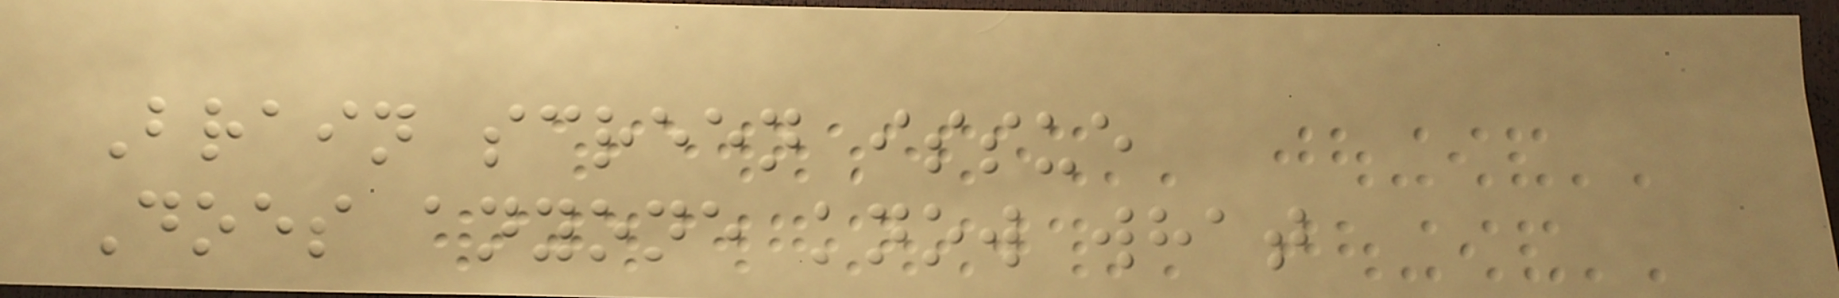Brain screen issue
Does anyone know what
